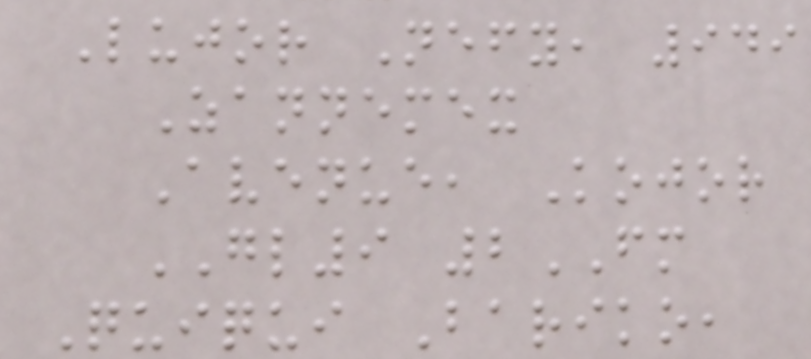Lujor Nefy, 949
Zannemex
Avenue, Kojor
GL9 2FM
Quiqui Bariko,
